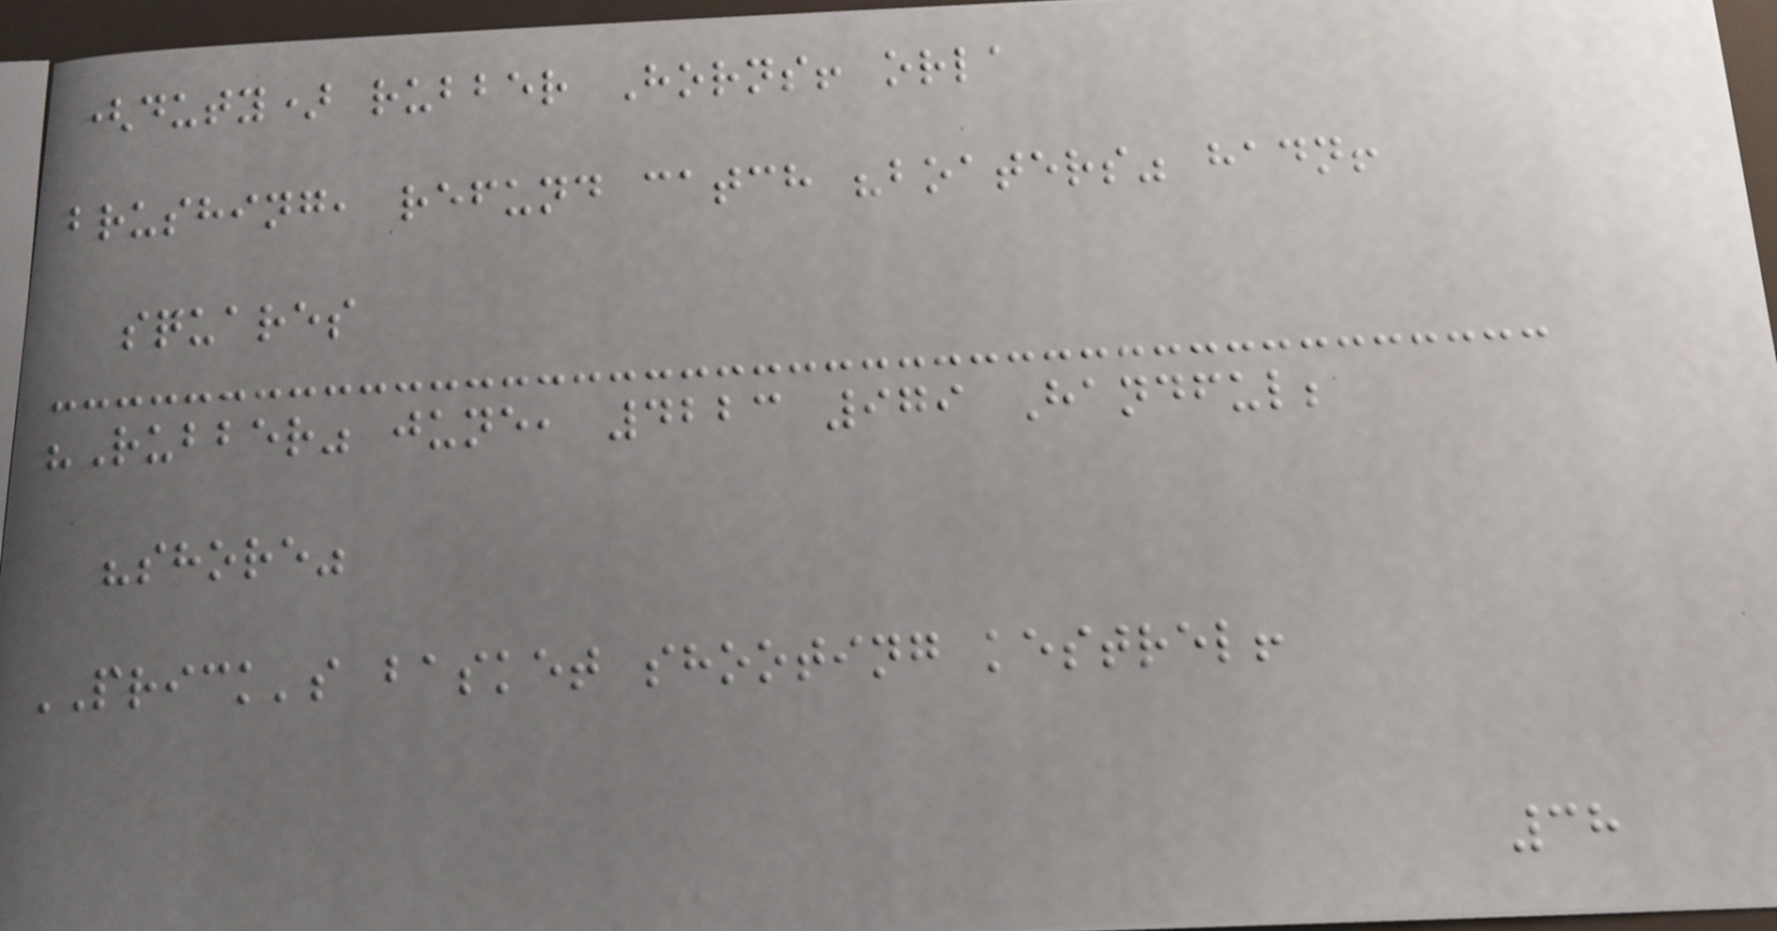(duty) rubber Horns! orla
brushing, refund catch "boaters" hadn!
squares
"Rubber" june, 4223 979 Handful;
"shore"
PRICK's basket shooting kestrel!
38
